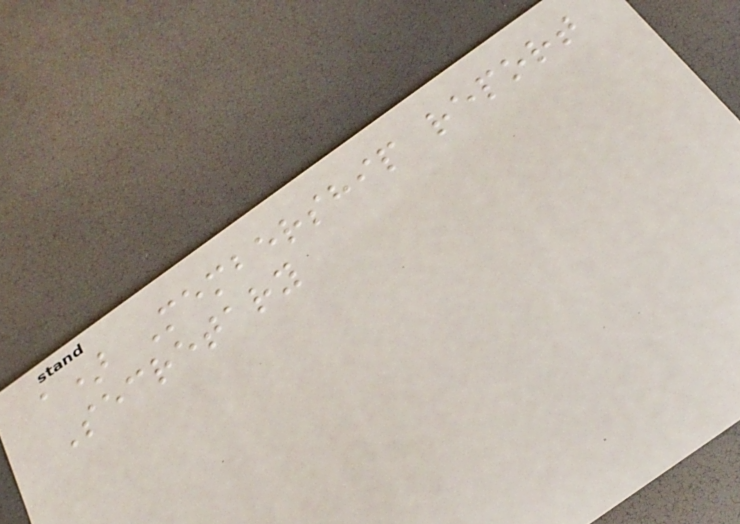a) Membership report
Secretary
